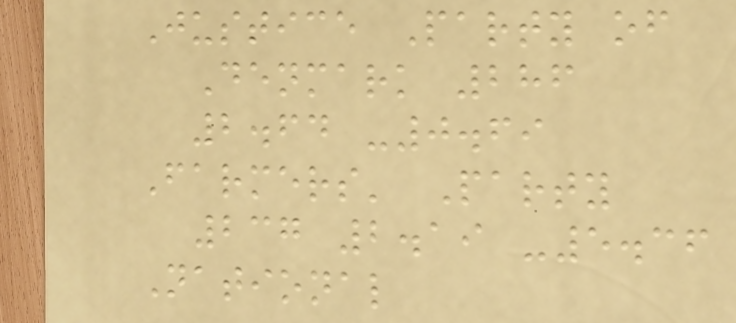Justice Party of
Denmark 286
2.64 -0.69
Farmers' Party
237 2.19 -5.36
National
